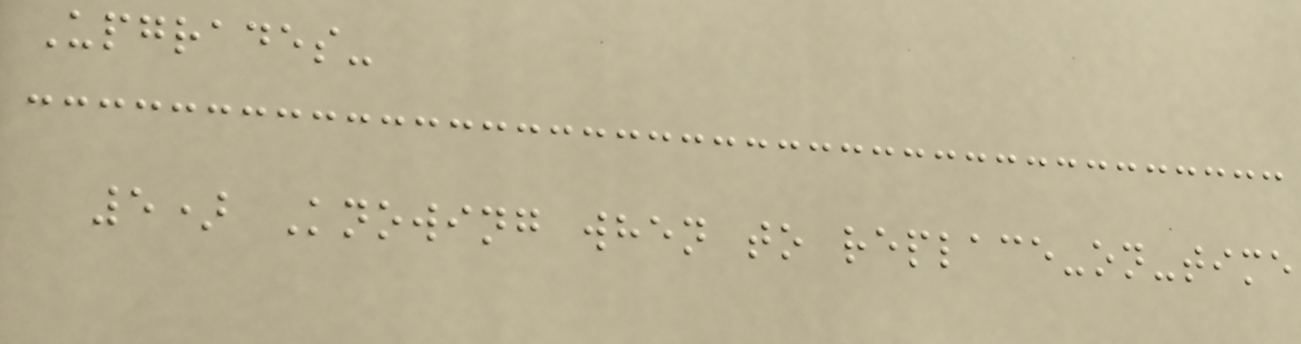Upgrades-
5) Knowing when to replace-on-time
